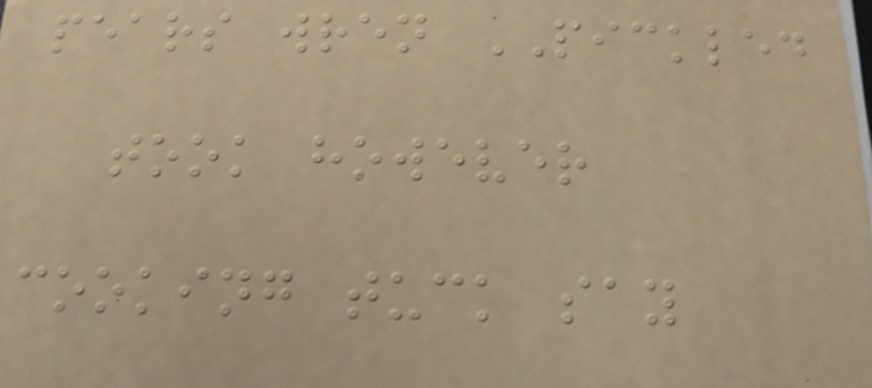pears wren PICKLED
took however
cooking tuck say
